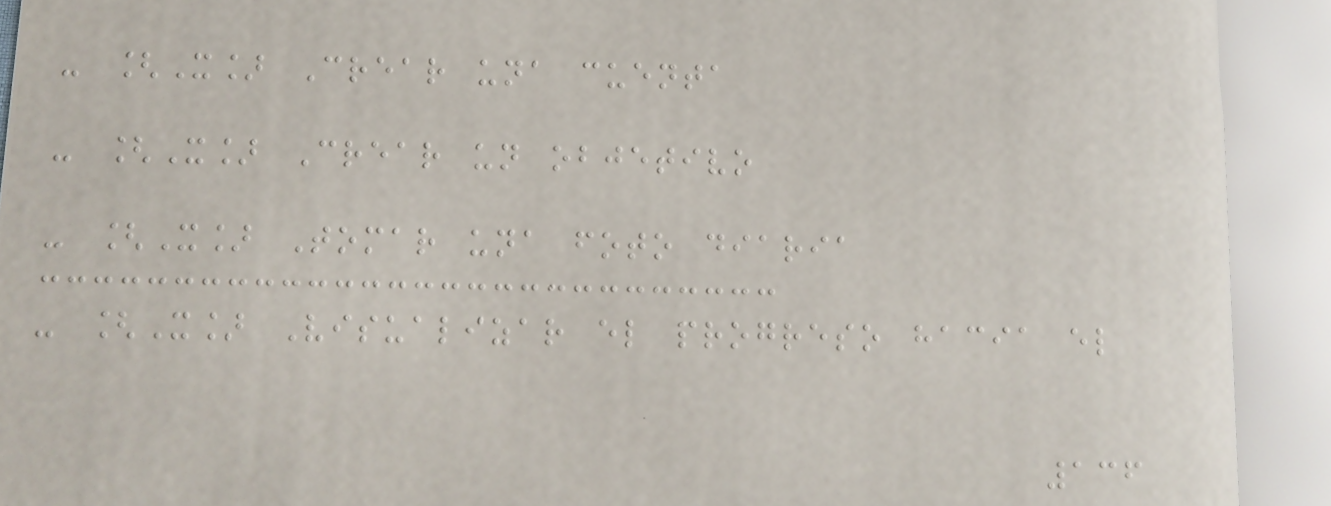- [X] Crear una cuenta
- [X] Crear un objetivo
- [X] Tomar una foto diaria
- [X] Visualizar el progreso hacia el
136
